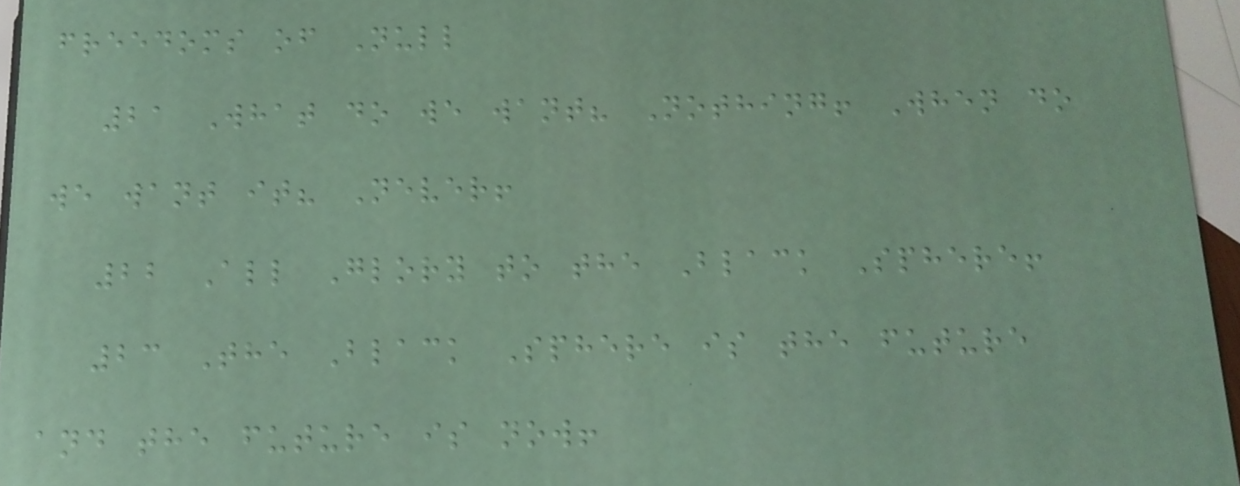freedoms of Null
21 What do we want? Nothing! When do
we want it? Never!
22 All Glory to the Black Sphere!
23 The Black Sphere is the future
and the future is now!
